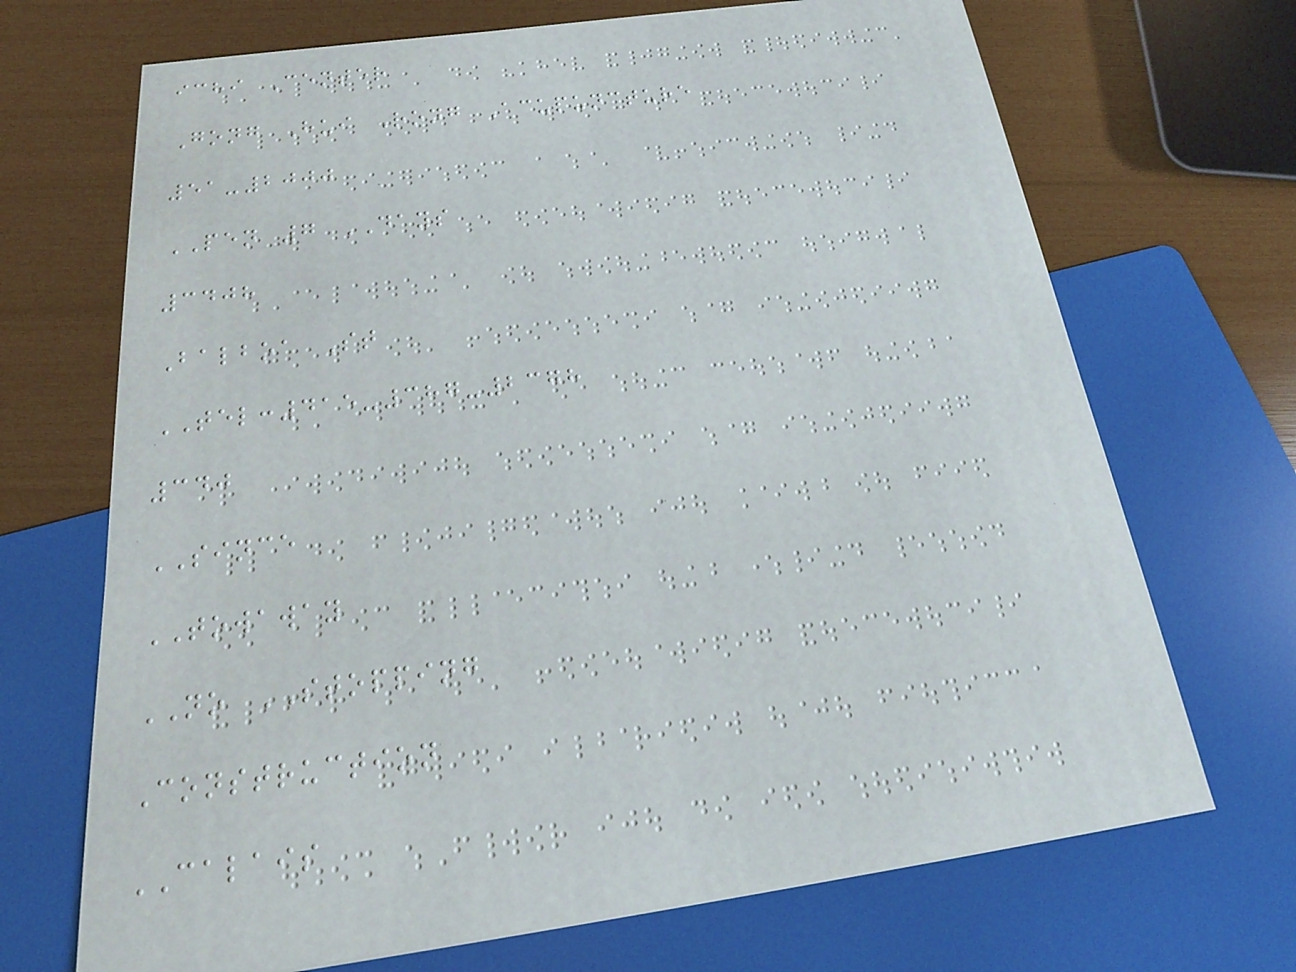ichi Center
Gong Hui Rong Acupuncture
51-2000
PEN 7 DAYS
3408
Balboa St
TEL:415-387-2378
340
SINCE
TOWAWAY
NO STOPPING
Construction
CALAIS
